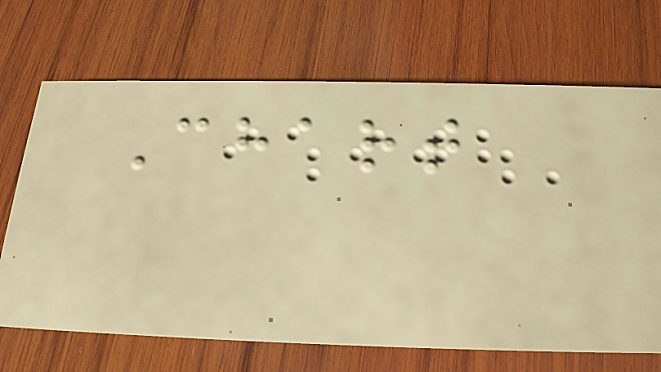Chart
